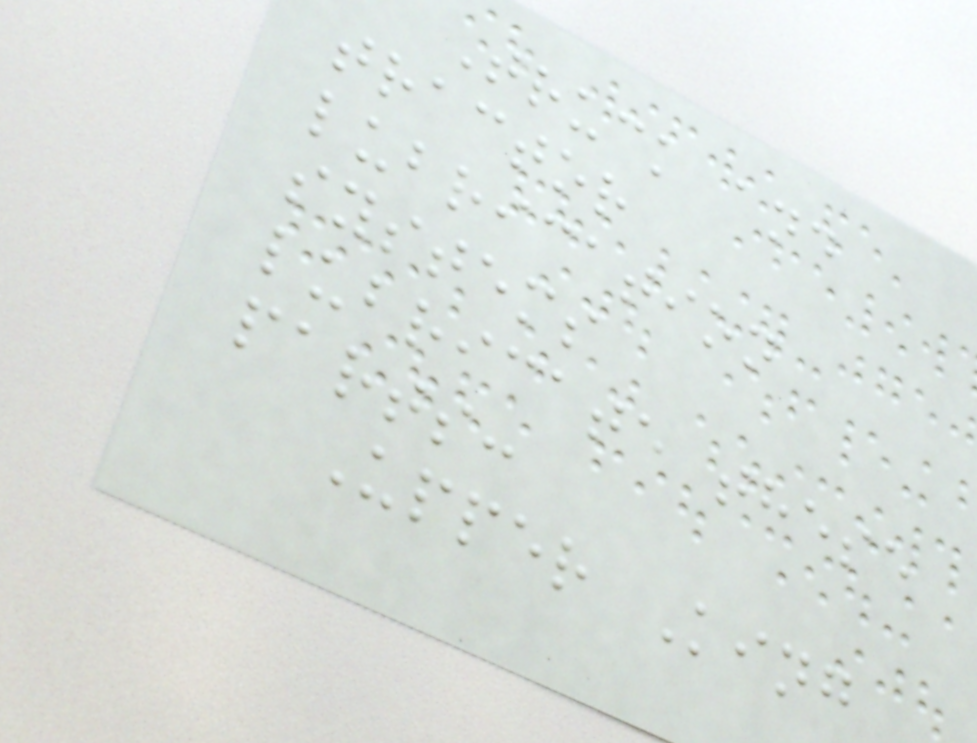Truck and
tractor
lubrication
systems
lubricate these
parts:
Upper King
